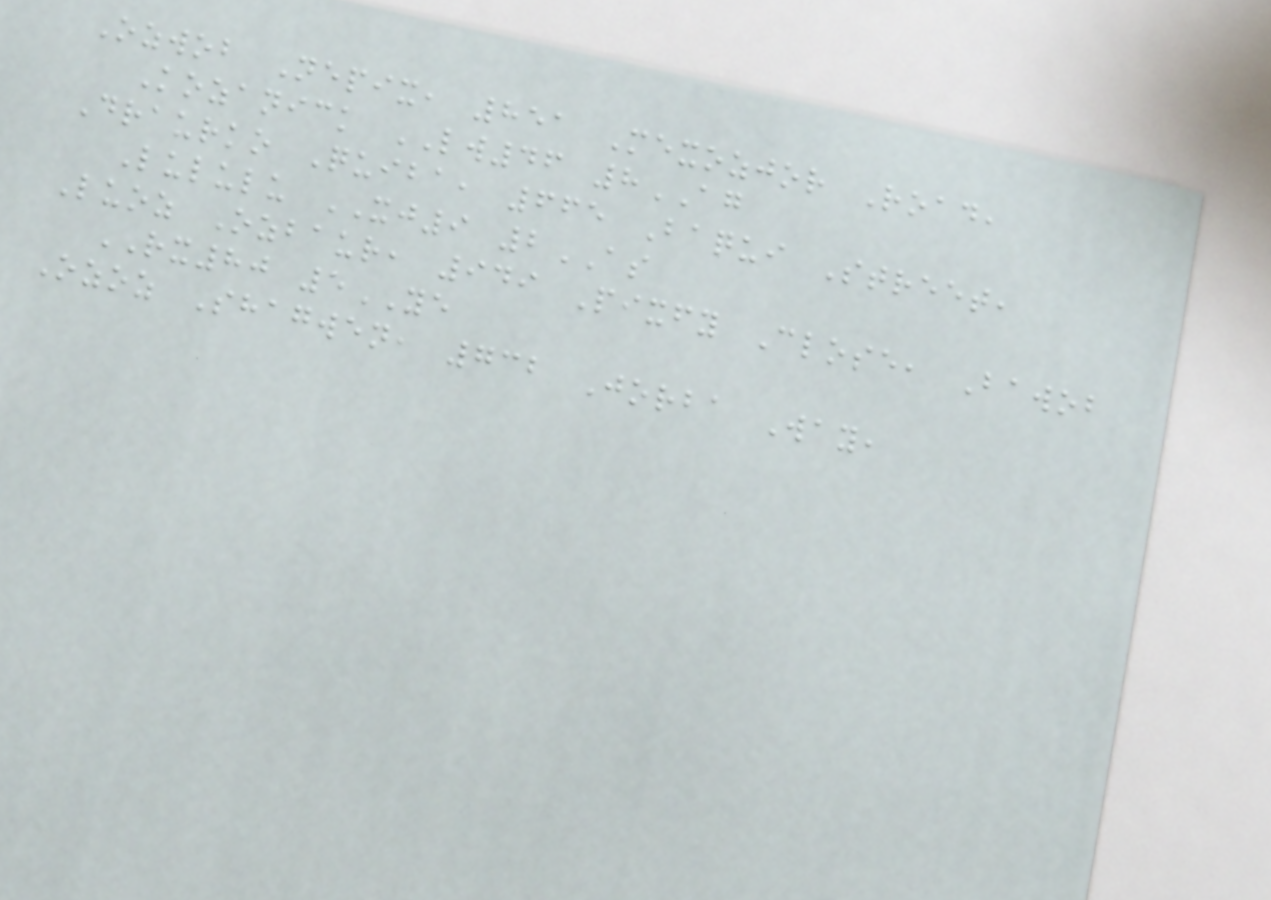Ozwob Nepix, 851 Mexozjor Road,
Kozanick LW46 8AG
Draurko Quiba, 665 Baqui Street,
Lululu XJ9 2AS
Luoz Ozbaur, 949 Pixfy Close, Bawob
RX80 5YE
Ozoz Shagwen, 732 Jorba Way,
